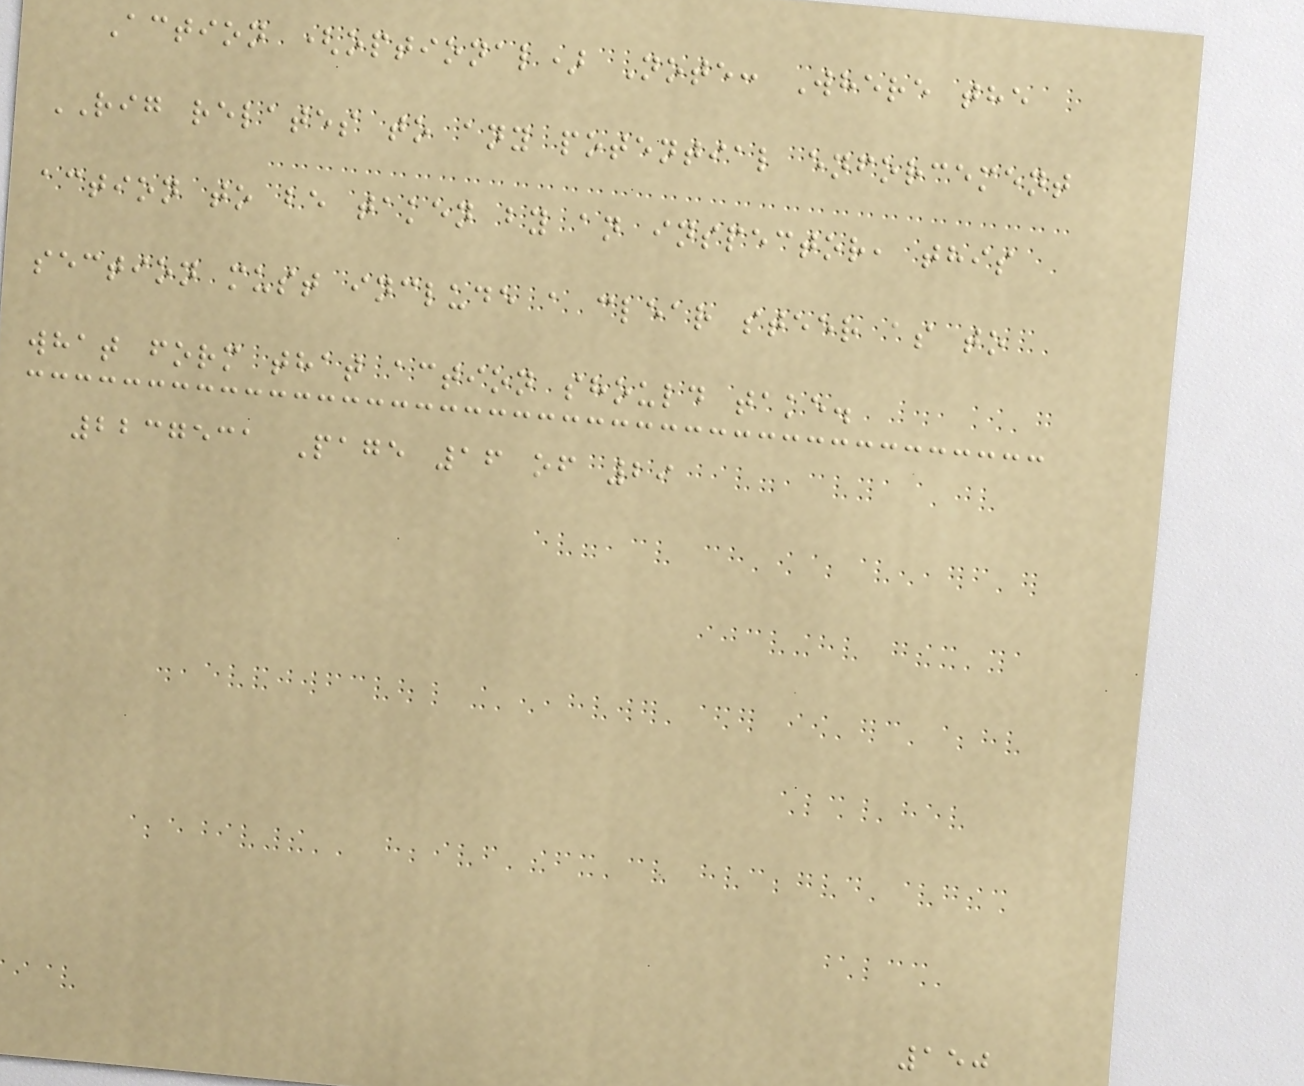Action (optional) Note: Where the
RIG relates to any potential enforcement
action to be taken by an inspector, this
section must include a clear steer as to
what form that action should take.
2237531 Page 16 of 29
150
